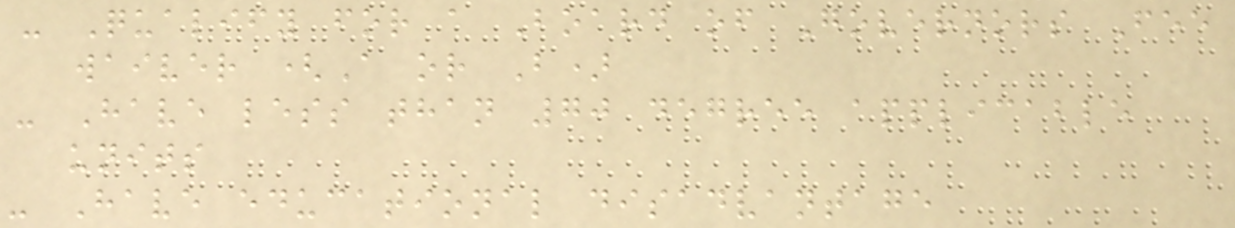- Qualify for a Board of Governors Fee
waiver (A or B)
- Have less than 70 degree applicable
units
- Have educational disadvantage
